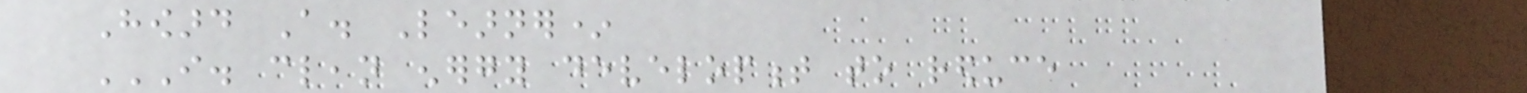Howard A. Learner*
I. CLEAN ENERGY DEVELOPMENT TO REDUCE
